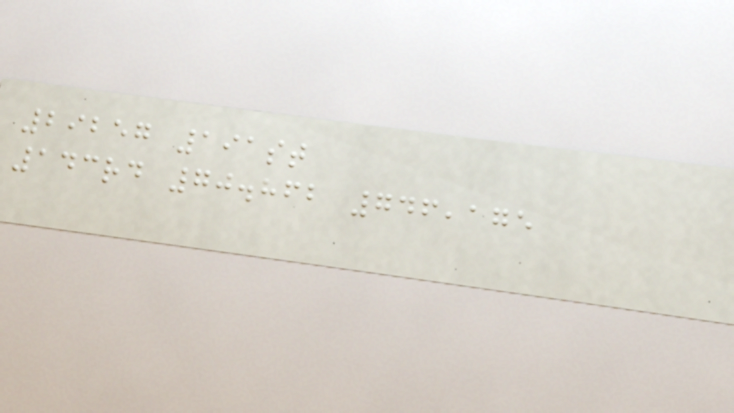29257 191st
143rd 70.862 746,175
